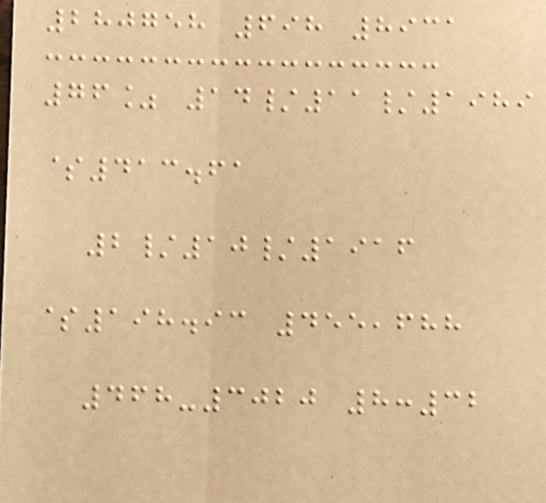280758 698 8931
76% 14/11/1989
$413.61
2/10/1916
$198.93 455,688
468-3020 8:32
